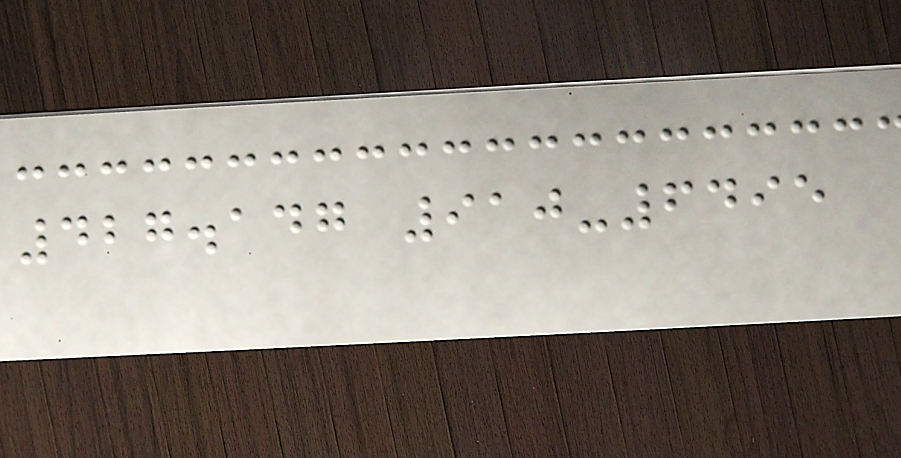427.147 910-6495
